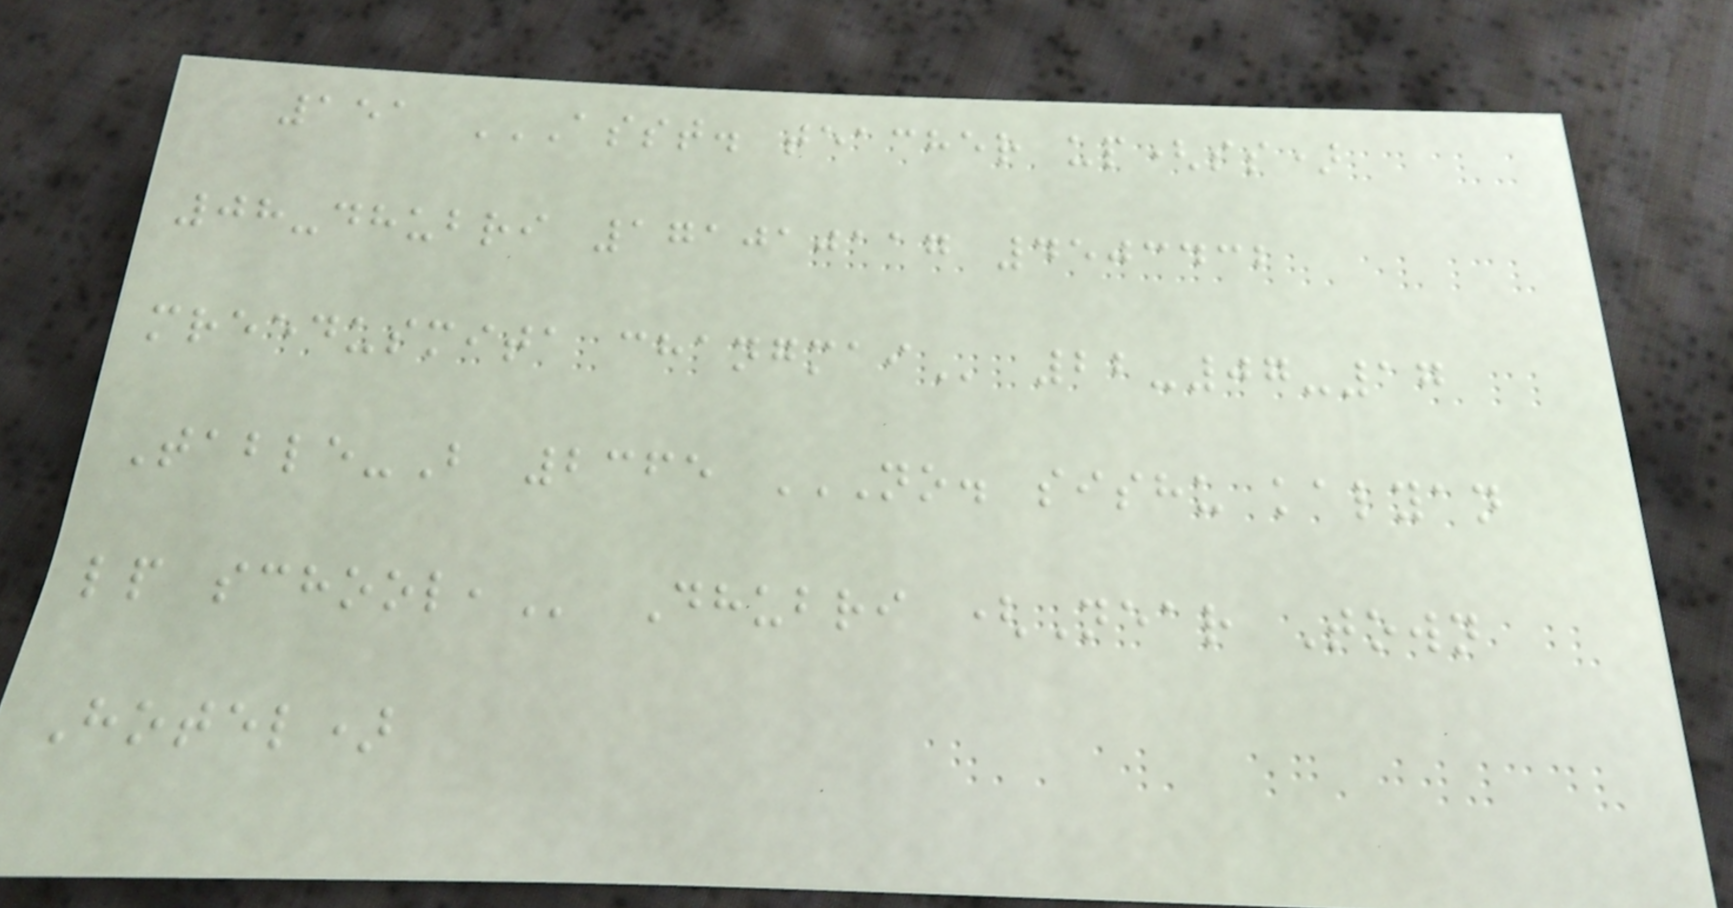151 ASST. TEACHER UP(SS)
08-DHUBRI 171010117 4503432
MREEDUSMITA CHANGMAI 22-07-17
Table-B 2365 NO. SISHU KALYAN
LP SCHOOL, Dhubri (Near Town
Hotel)
